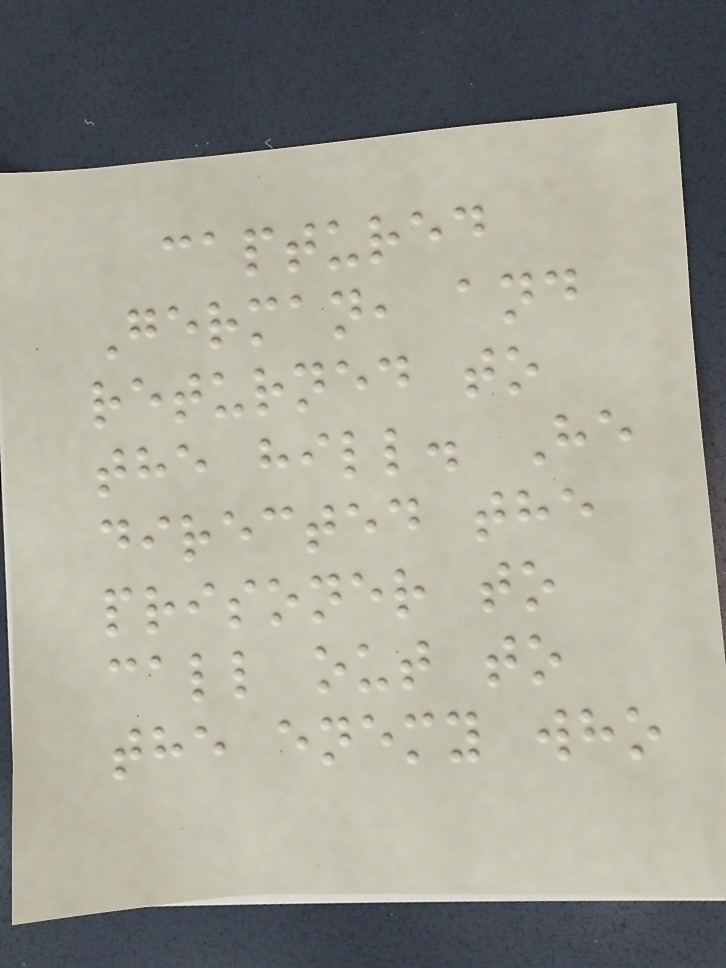captured
German, and
returned to
the hill. He
directed the
prisoner to
call out to
the enemy who
